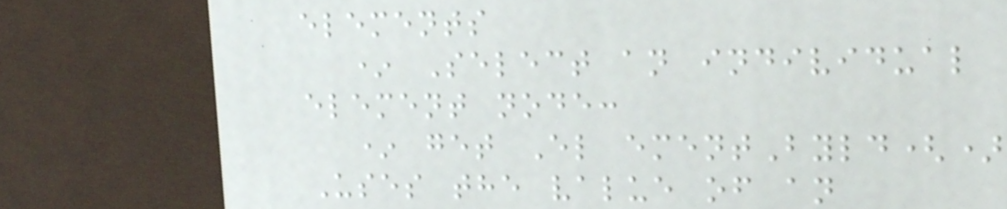elements
* Select an individual
element node:
* get El ementByld()
Uses the value of an
